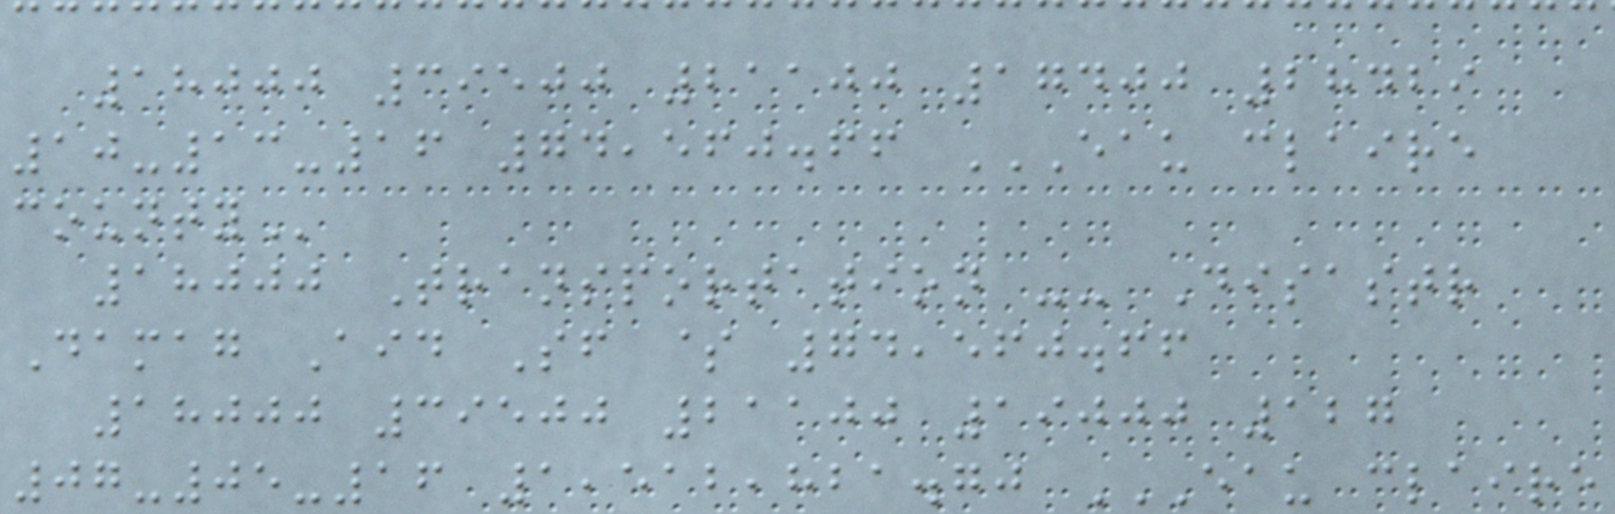18000 39500 21100 17400 28429
10-13-16 74,560.66 EAU CLAIRE
COUNTY
18000 Transportation -- Disastr
Damag Aid Sf $ 74,560.66
18000 39500 21100 19000 127
07-05-16 1,512,821.70 EAU CLAIRE
